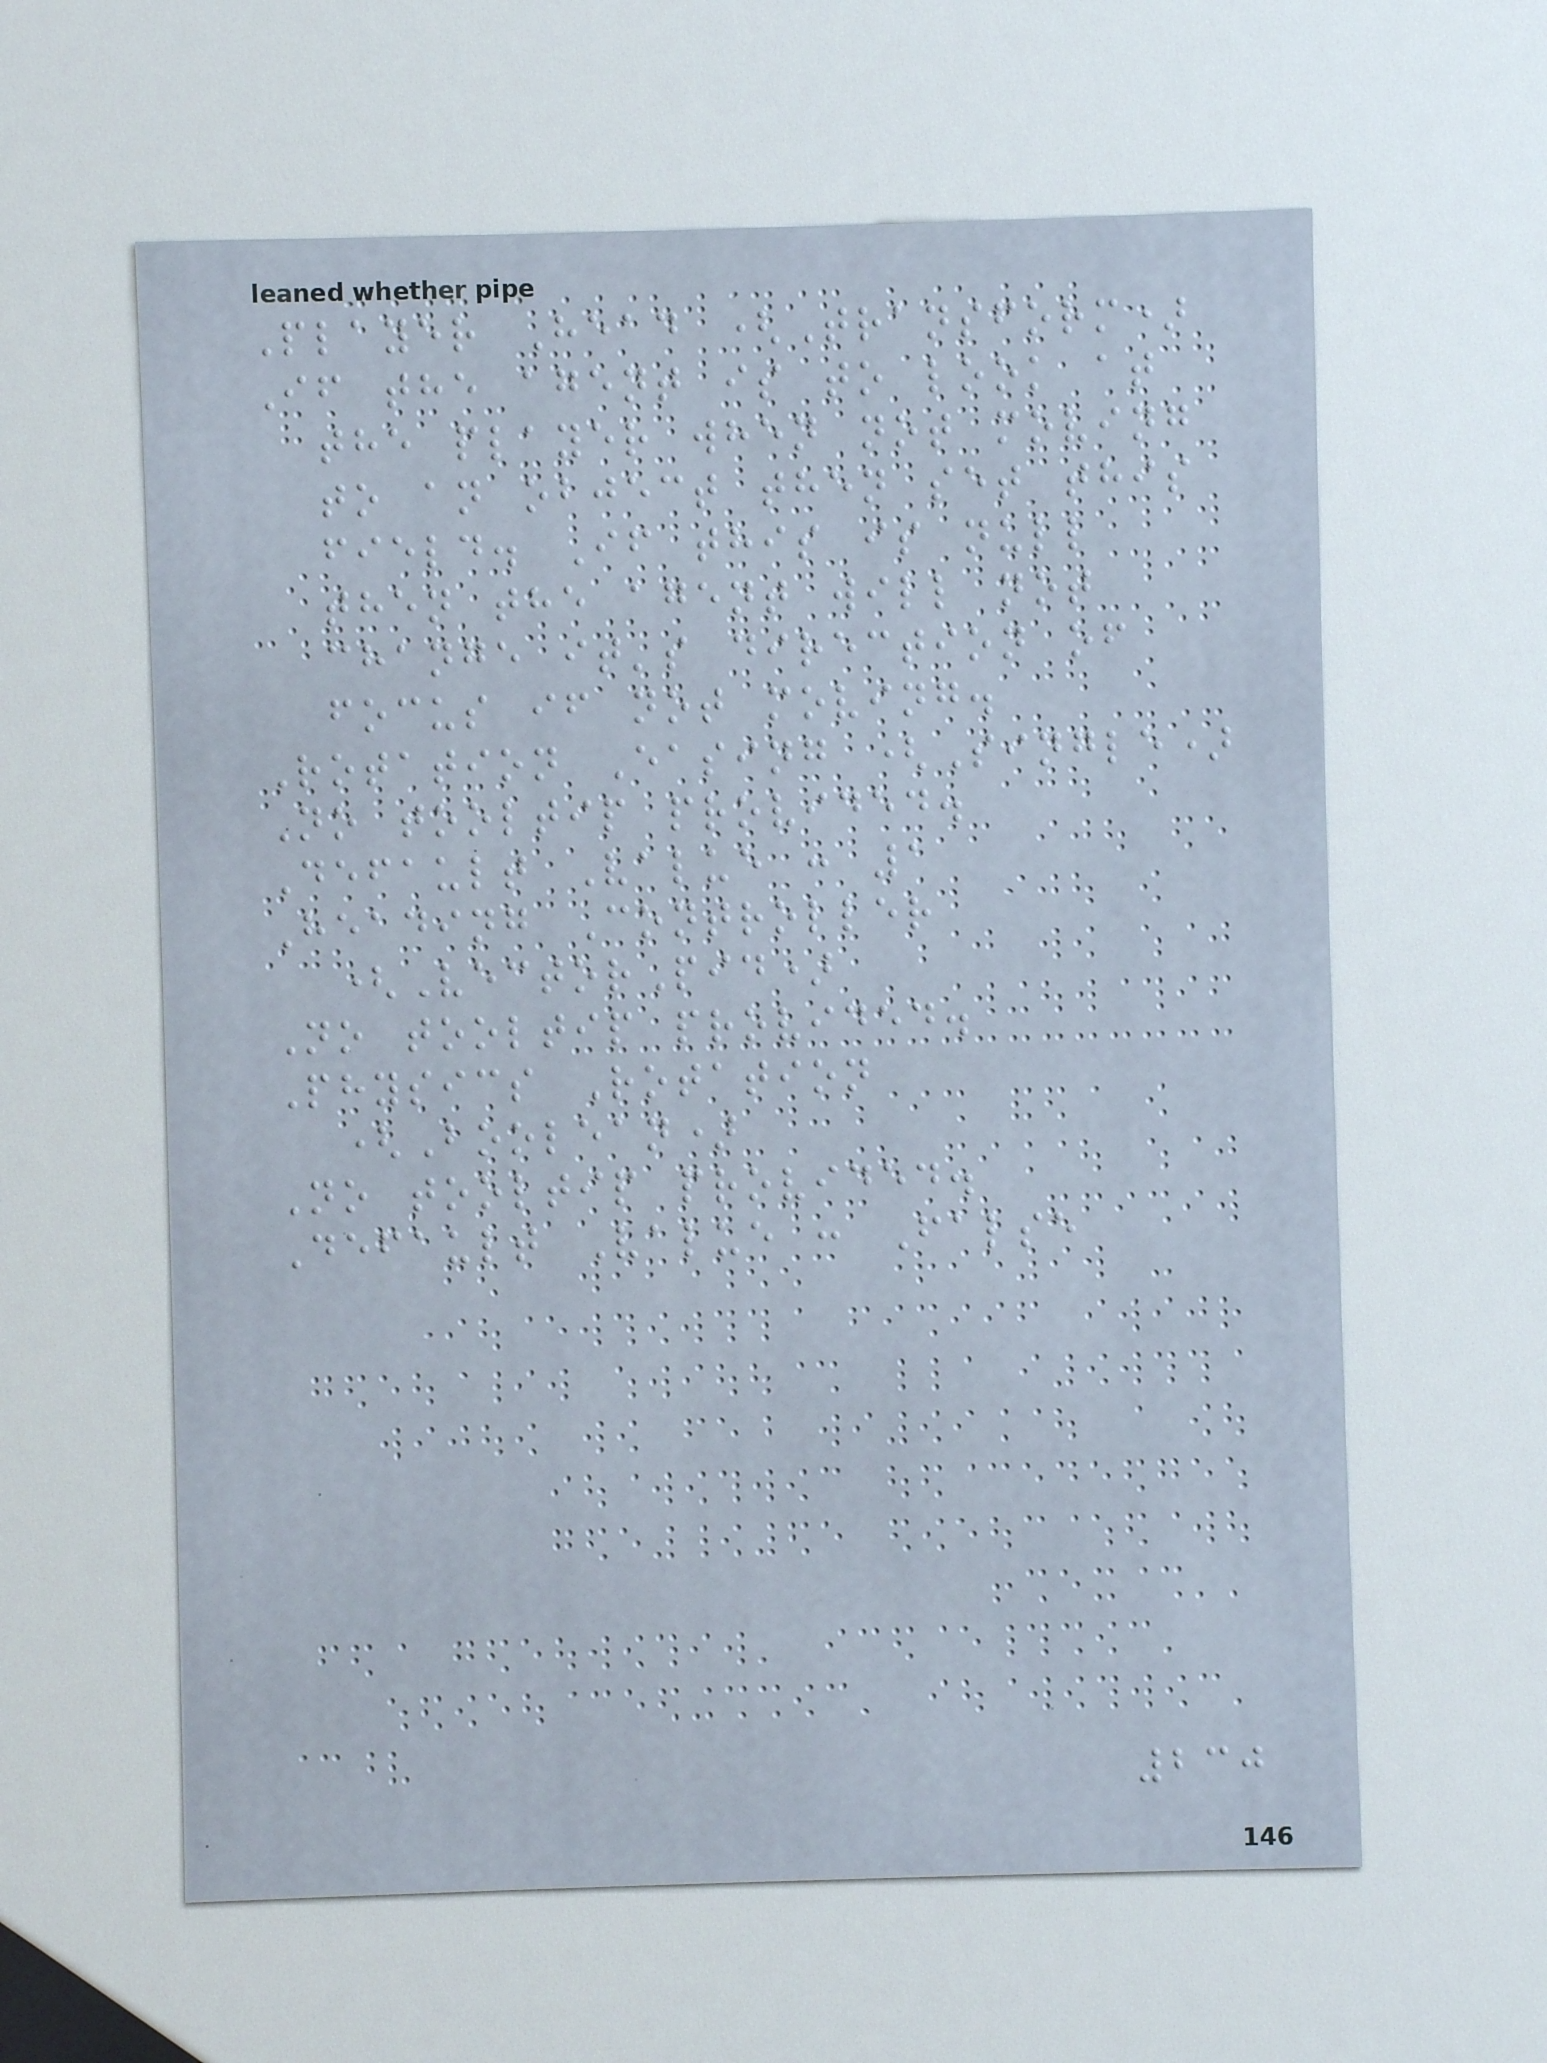Player Head (Transform)
If the agent is to look at
the player when not moving
to an object then set this
field. If this is null
then the agent will not
change it's direction of
focus if not moving.
Rotation Easing (Single)
No tooltip provided.
Default Value : 1
Heading Controller
(VectorPid)
No tooltip provided.
Physics Rotation
(Boolean)
No tooltip provided.
Default Value : False
230
